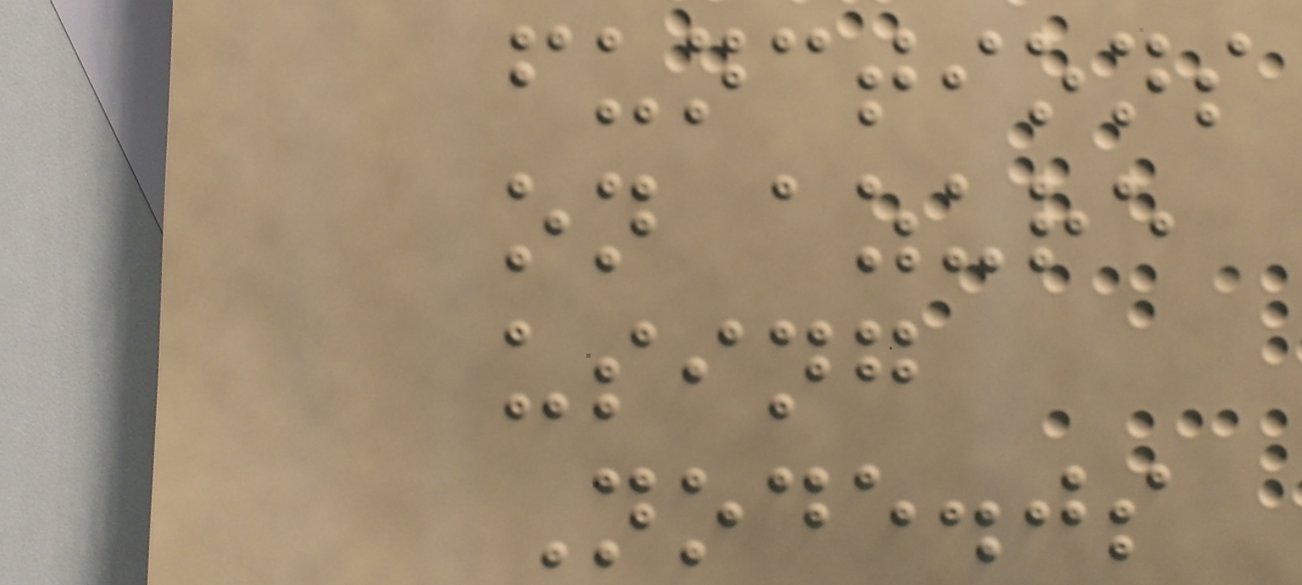functions
on azure
using
Node.js
